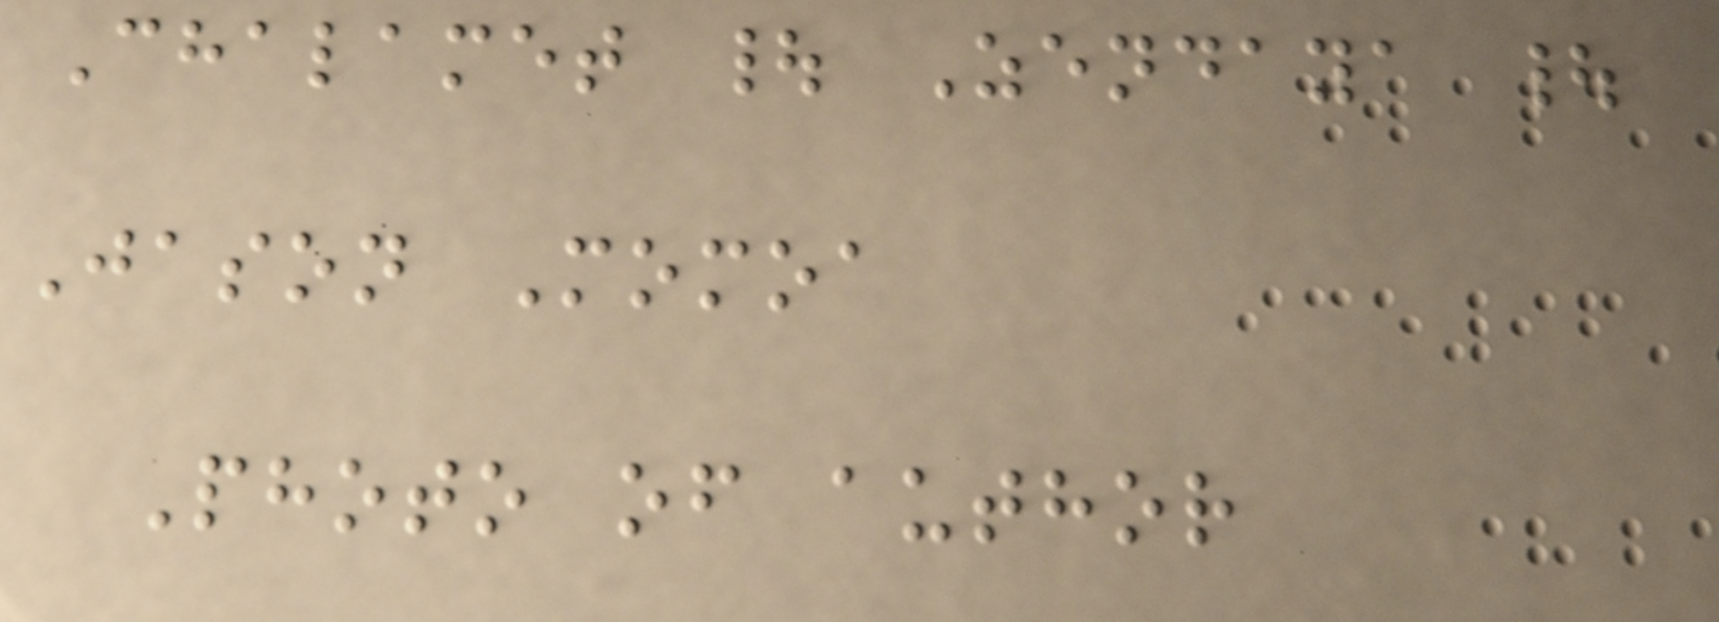Chalamet | Zendaya |
Jason Momoa
Photo of author
